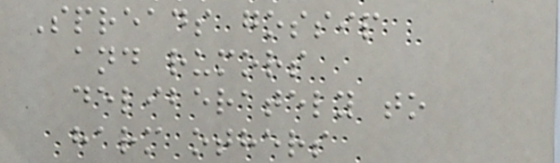Spreads gossip
and rumors
deliberately to
harm others
